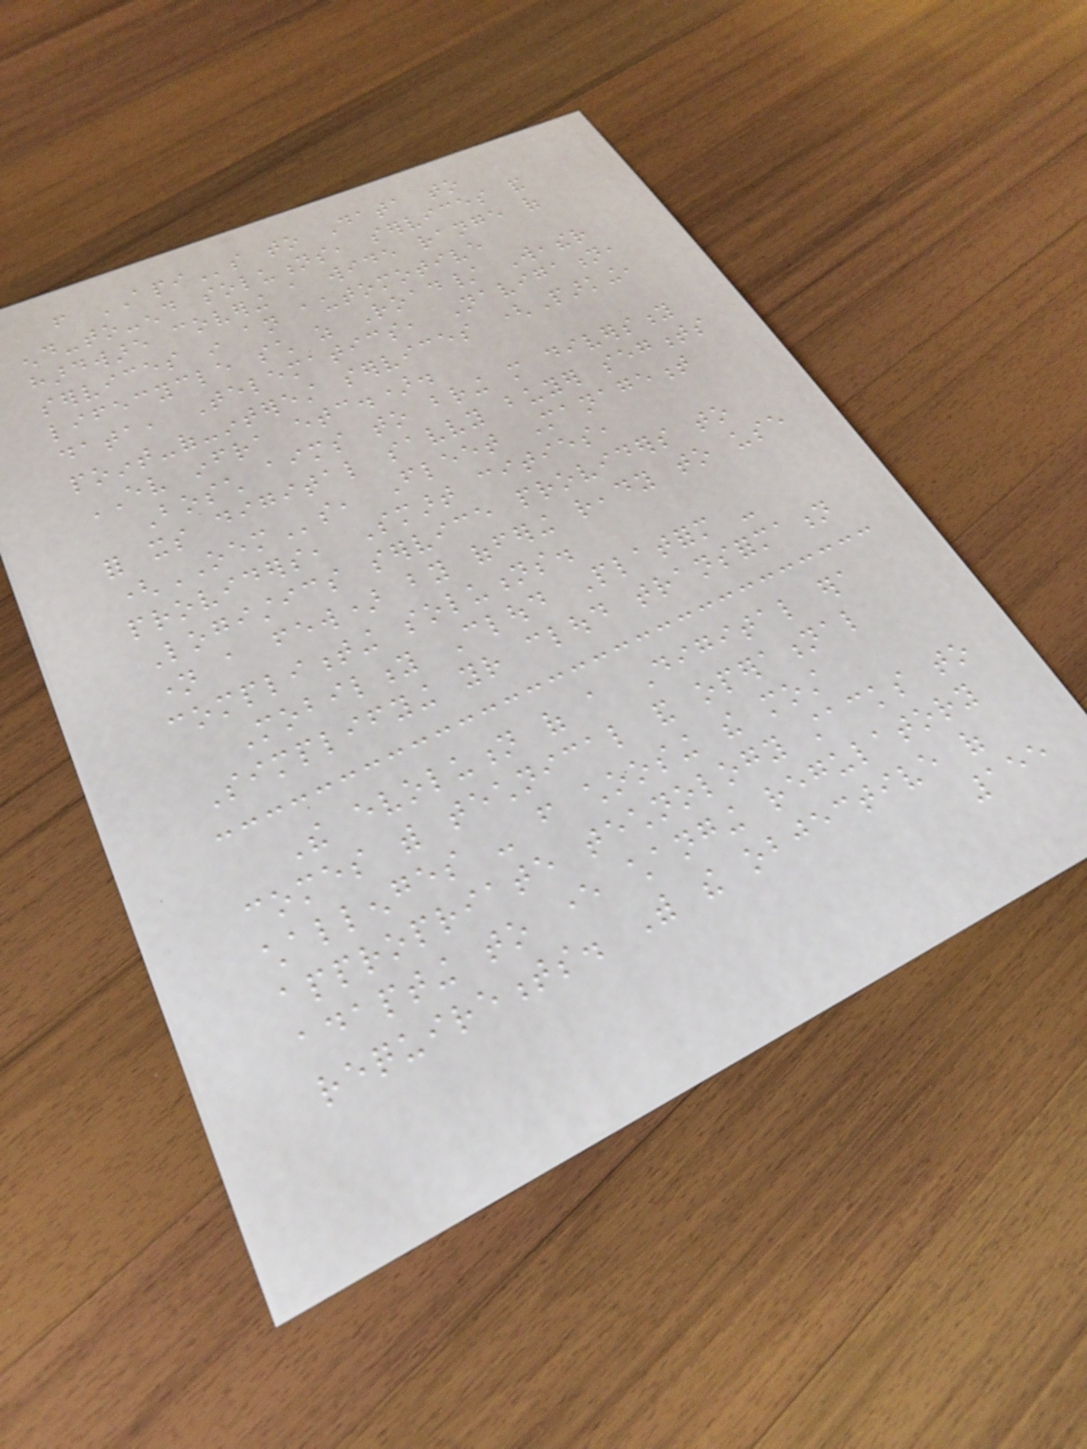from APIs to Data to
end-to-end solutions, services and
hardware covering a wide range of
services in an automotive
lifecycle such as Road/ Weather
data, Telematics, Navigation,
point-of-interest services (Parking,
EV infra etc.).
Bosch aims to bring more diversity
for its digital savvy buyer segments
(OEMs, Fleet Management
providers, Smart cities,
Logistics service providers to
name a few) by offering ready to use
complimenting solutions.
Mobility Cloud Platform -
Simplifying your cloud transformation
The evolution of a Digital era
comes with technical and operational
challenges - from choosing the most
appropriate technology stacks to
adapting to ever changing regulatory
requirements. With the objective of
155
